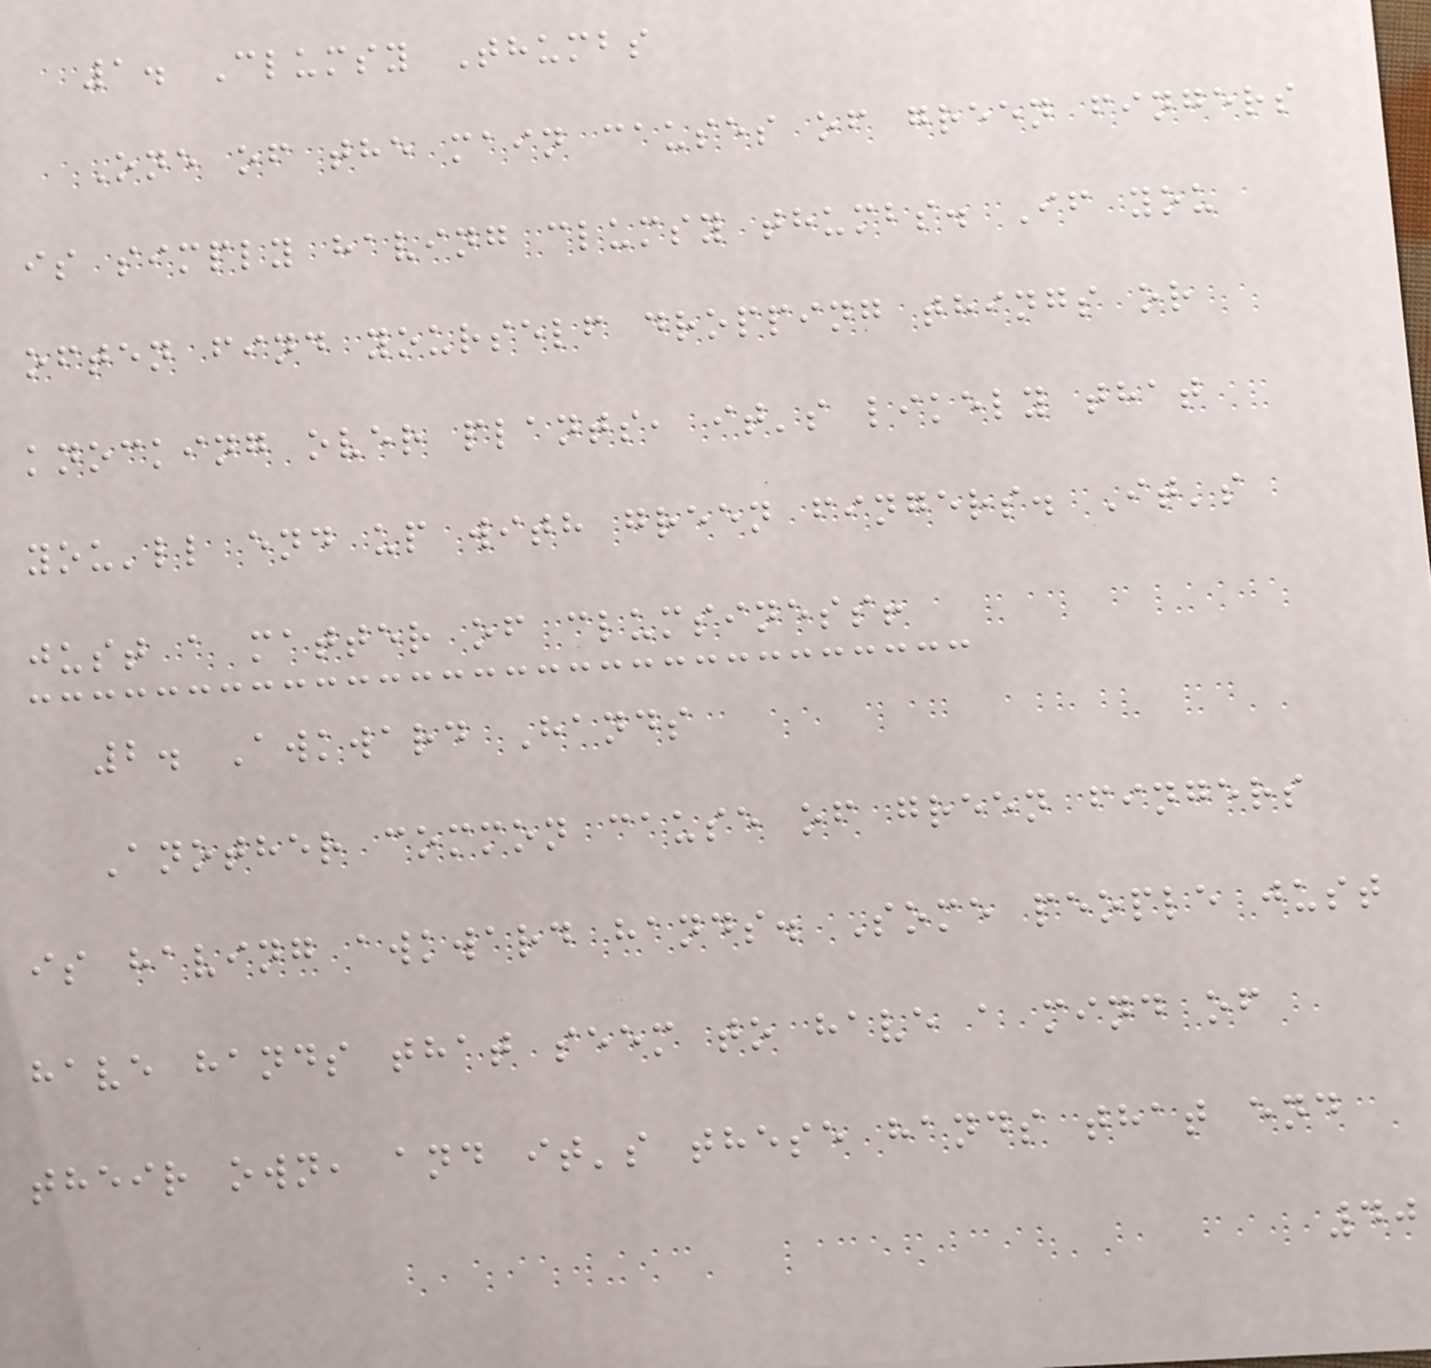1. Clumsy Thumbs
One of the main causes of green fingers
is simply having clumsy thumbs. If you
often find yourself dropping things or
knocking over plants, it's likely that
you'll end up with green fingers. It's
just a matter of clumsiness!
2. Awkward Hands
Another common cause of green fingers
is having awkward hands. Some people just
have hands that seem to have a mind of
their own, and it's these hands that end
40
